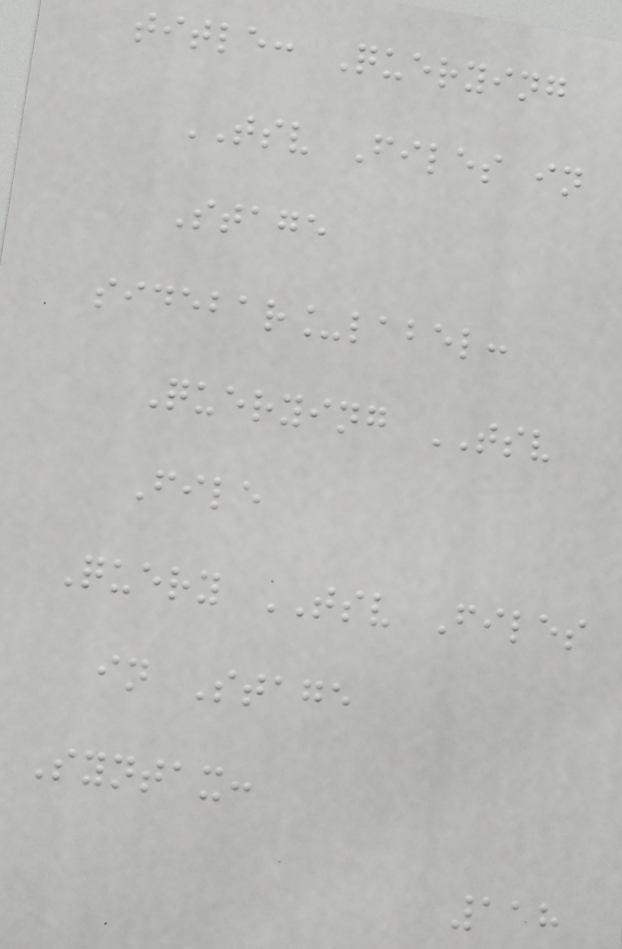title: Querying
TSV Files in
Stage
sidebar_label:
Querying TSV
File
Query TSV Files
in Stage
Syntax:
118
